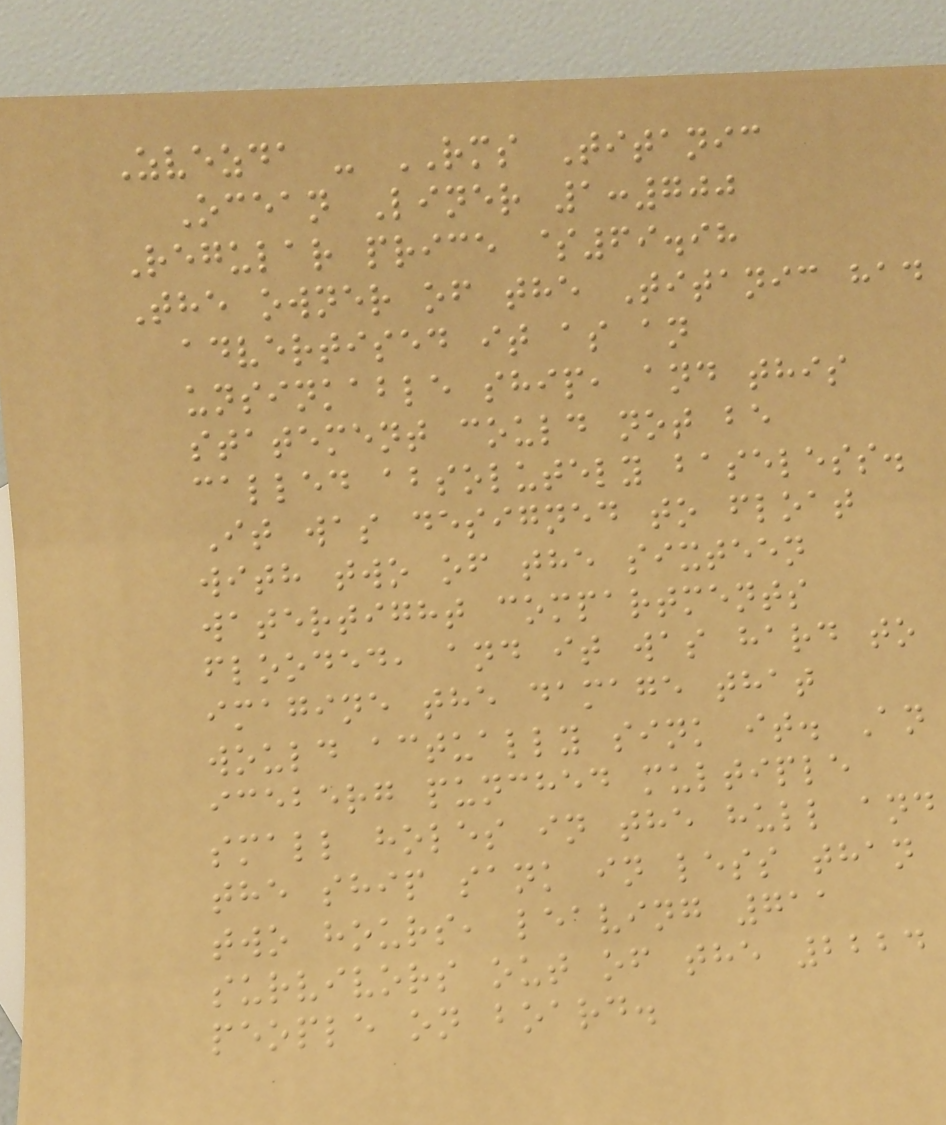Zvezda - RMS Titanic
Ocean Liner 1:700
Regular price $69.98
The owner of the Titanic had
advertised it as an
unsinkable ship, and this
statement could not be
called absolutely baseless.
It was designed to float
with two of the sixteen
watertight compartments
flooded, and it was hard to
imagine the damage that
would actually sink it. An
iceberg punched multiple
small holes in the hull and
the ship sank in less than
two hours, leaving 711
survivors out of the 2224
people on board.
